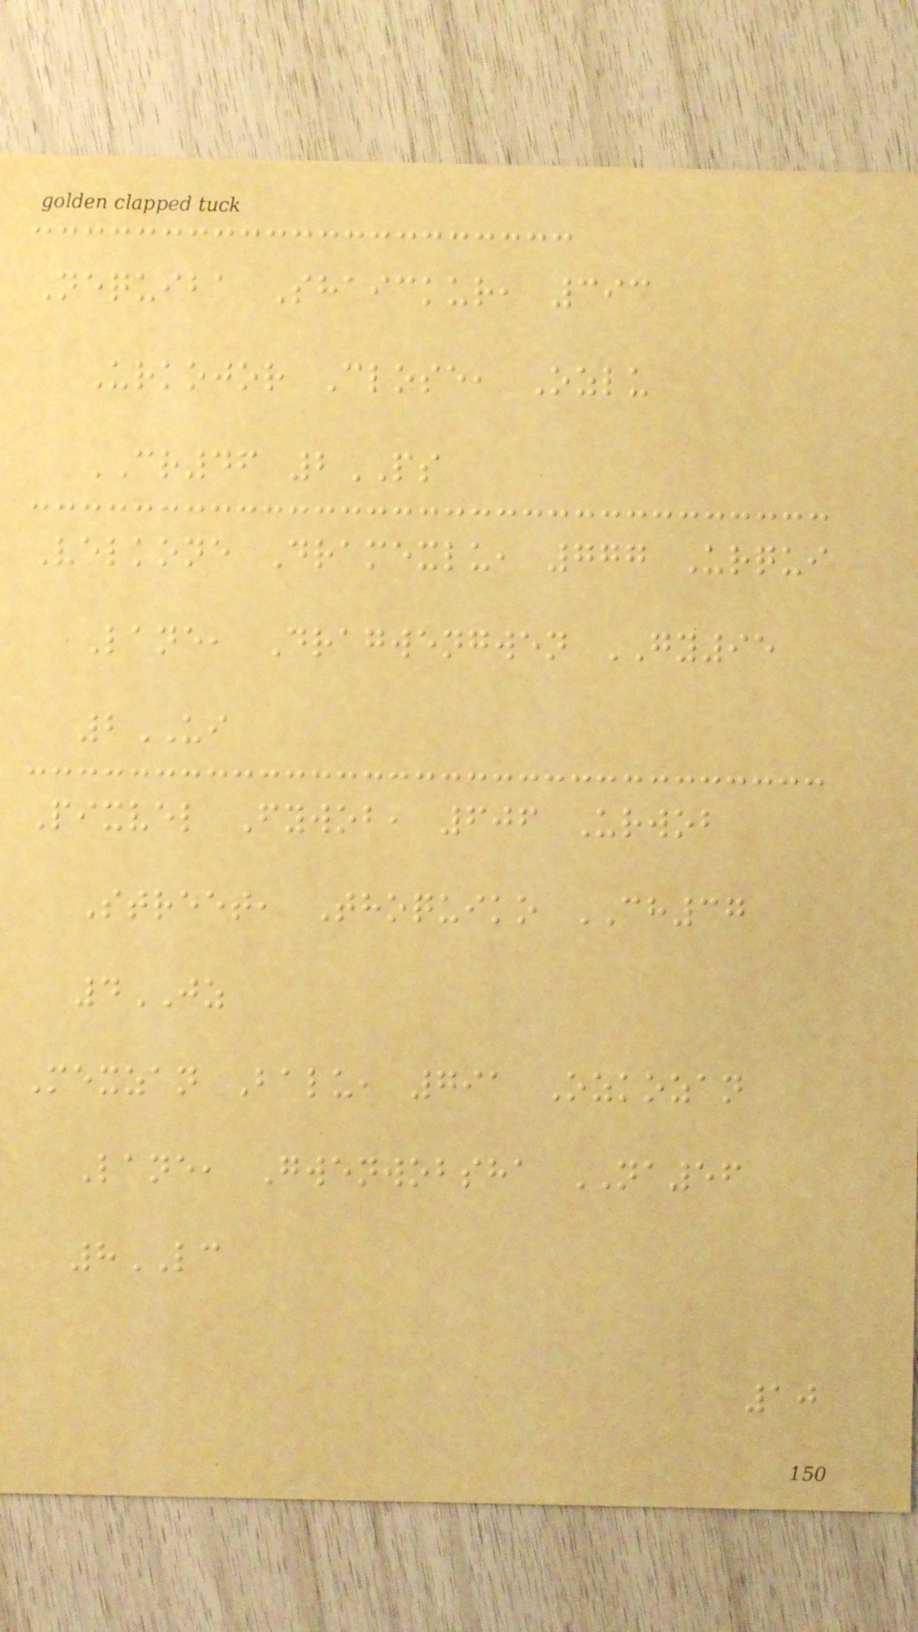Nequiba Shaickur, 393
Urkojor Close, Ozlu
CR46 2PS
Velkone Dramexlu, 777 Urqui
Lane, Dragwengwen GY95
2UI
Pixvel Fywob, 606 Urwob
Street, Thoquiko CH37
4JZ
Mexzan Balu, 791 Ozkozan
Lane, Gwenwobsha NA56
8LC
10
